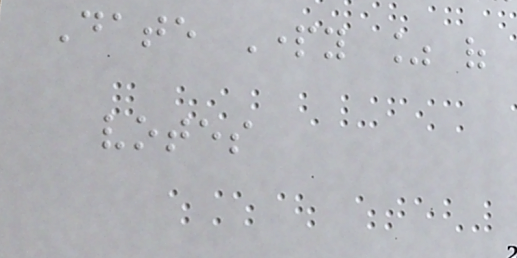Date Party % of
votes
